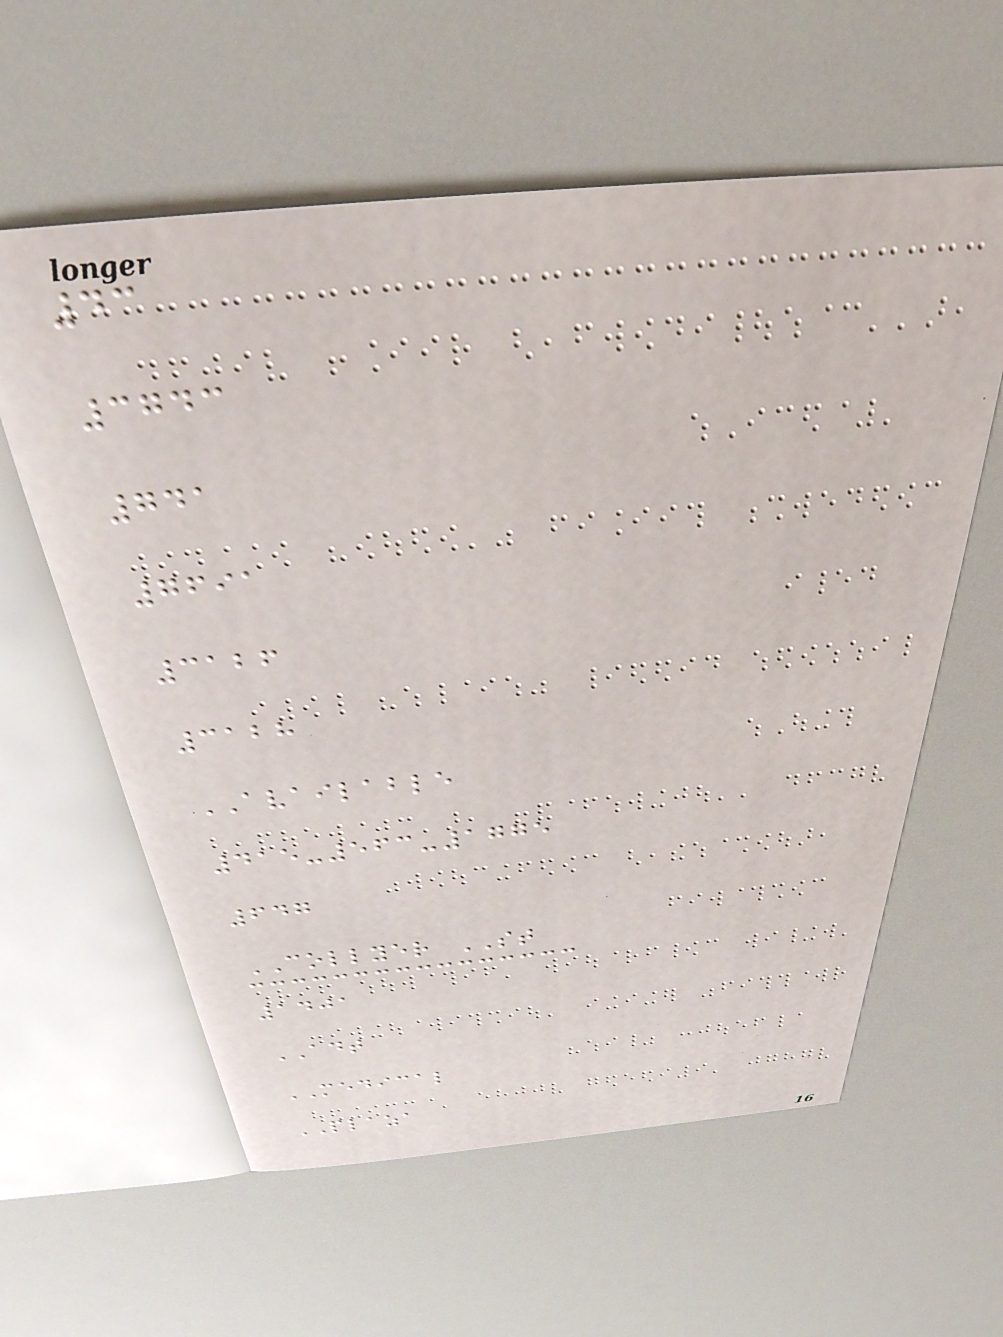43
3743
741
7691
3126
3128
AVAILABLE
415-563-1775
647
COLLYER ST
1401
ADT
MEDICAL
PLAZA
